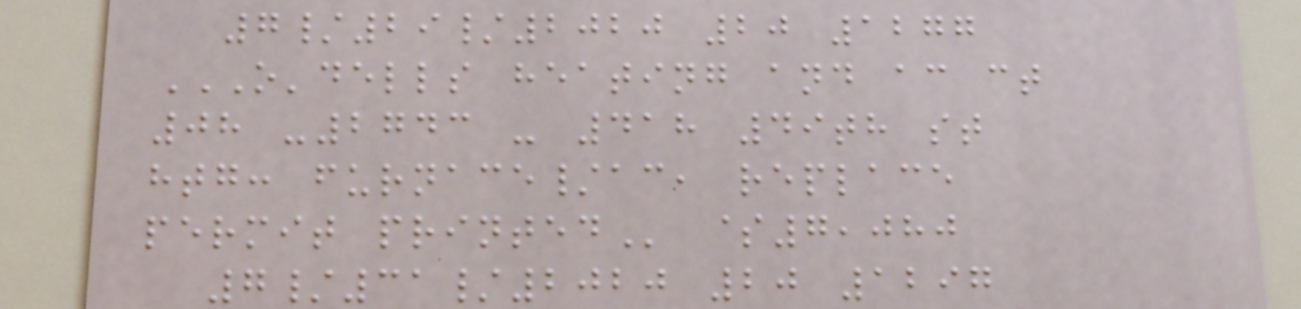7/29/2020 20 1277
O'DELLS HEATING AND AC CT
08 -2743 - 418 49TH ST
HTG: FURNACE/AC, REPLACE
PERMIT PRINTED $7,080
7/31/2020 20 1297
